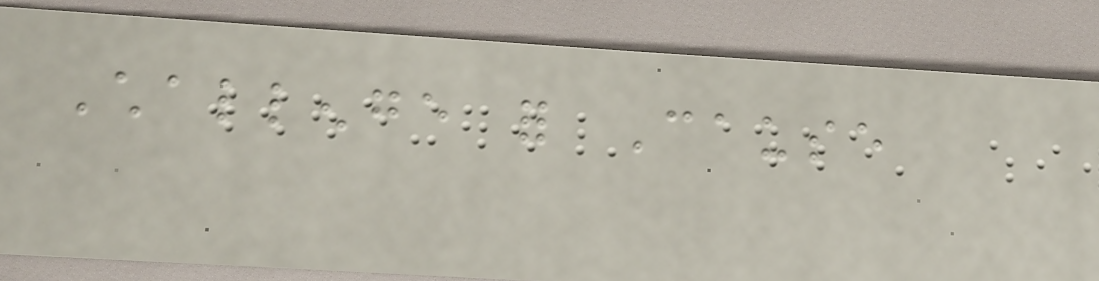Challenge for Cause
